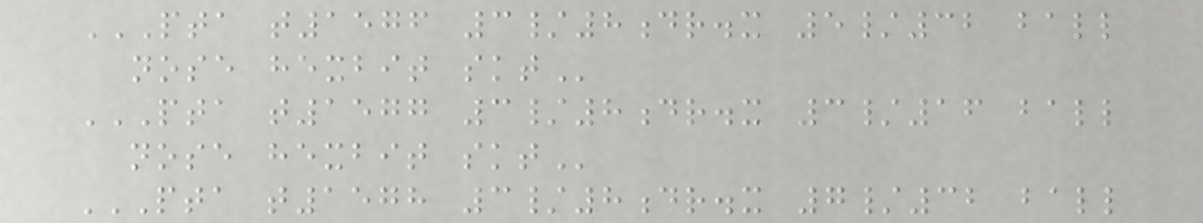PTA T1576 3/8DR.X 5/32 BALL
NOSE HEXBIT SKT
PTA T1577 3/8DR.X 3/16 BALL
NOSE HEXBIT SKT
PTA T1578 3/8DR.X 7/32 BALL
